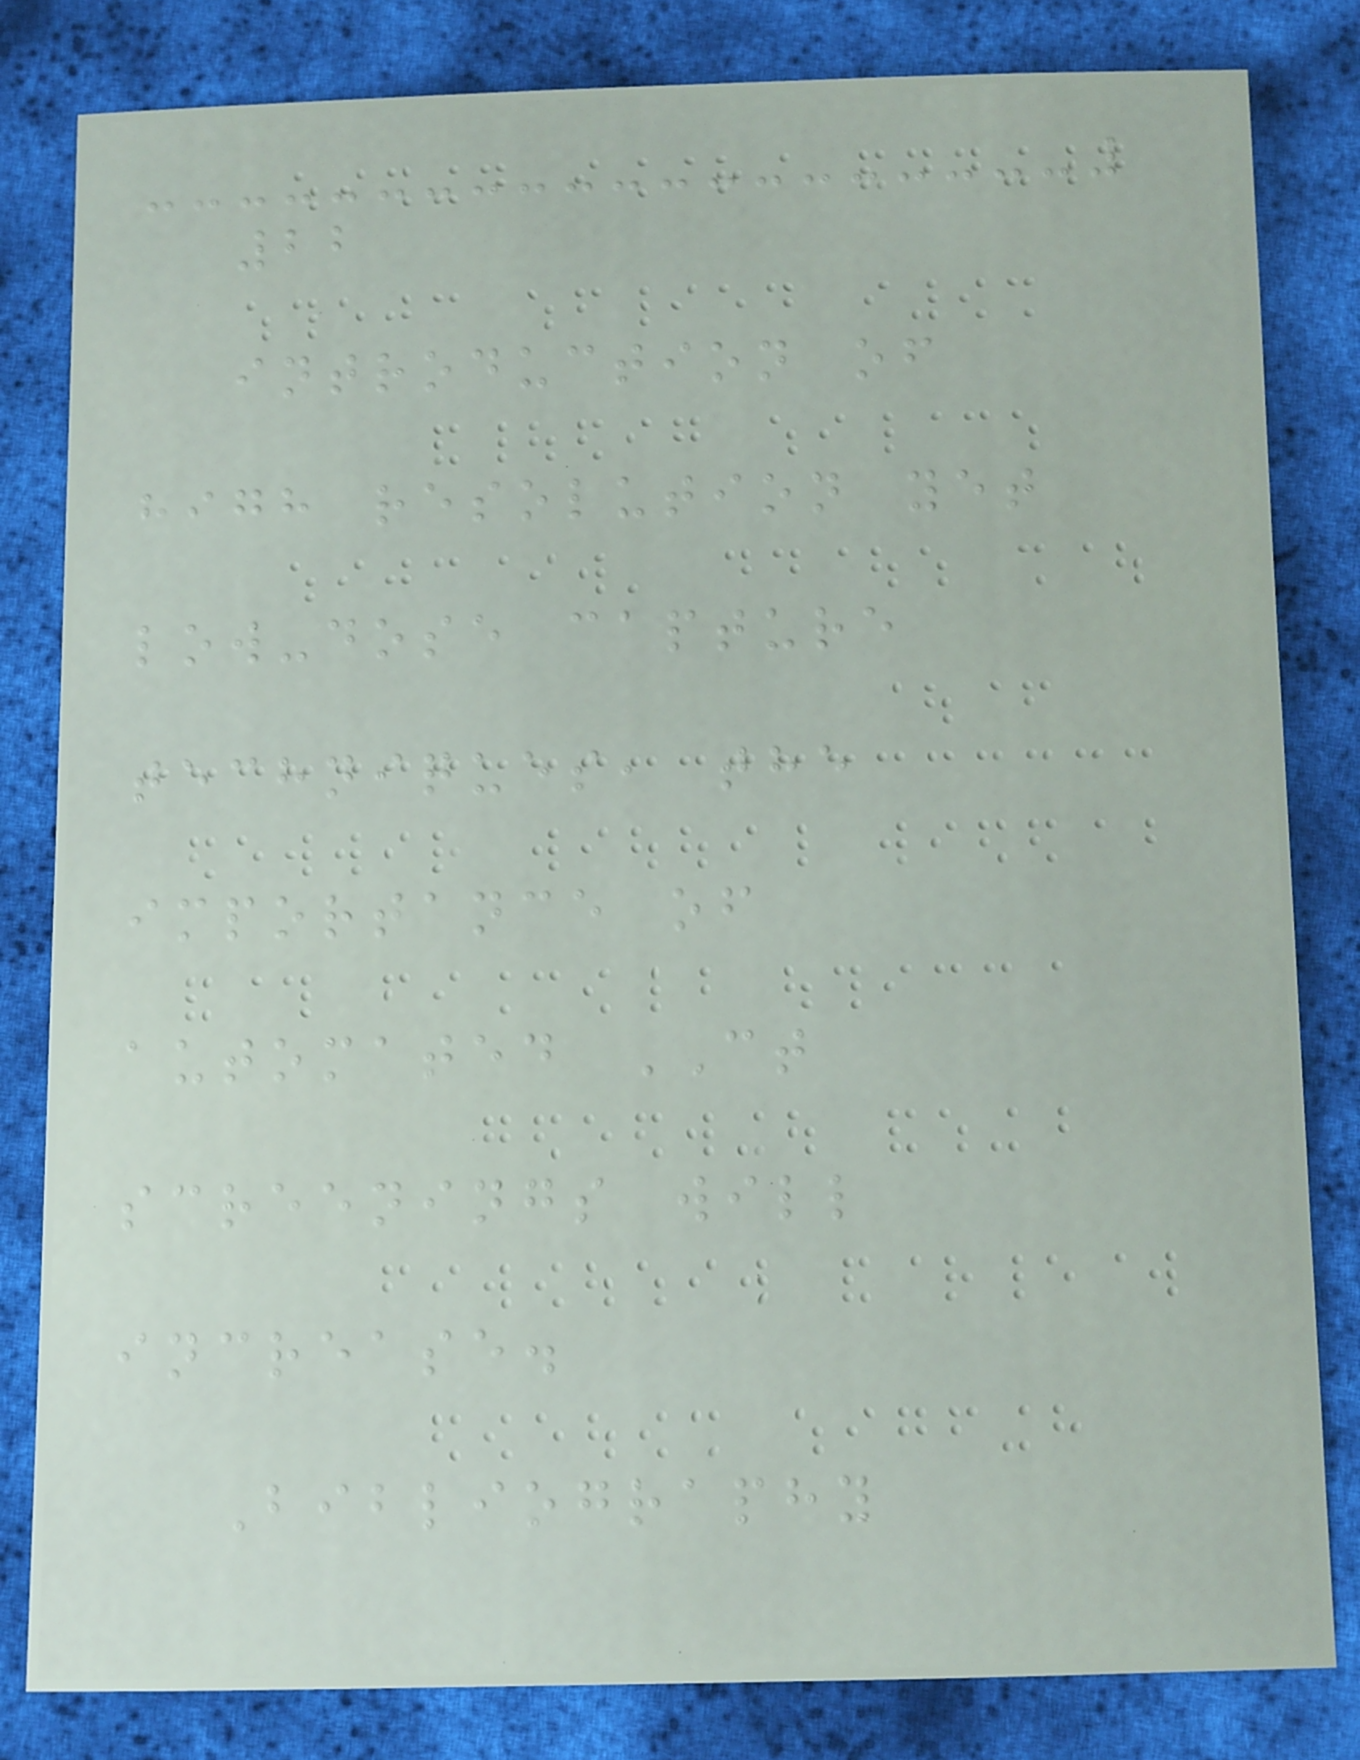22
introduction of
high resolution yet
low-dose capture
techniques, the
importance of
automated CT
screenings will
increase.
Bibliography
